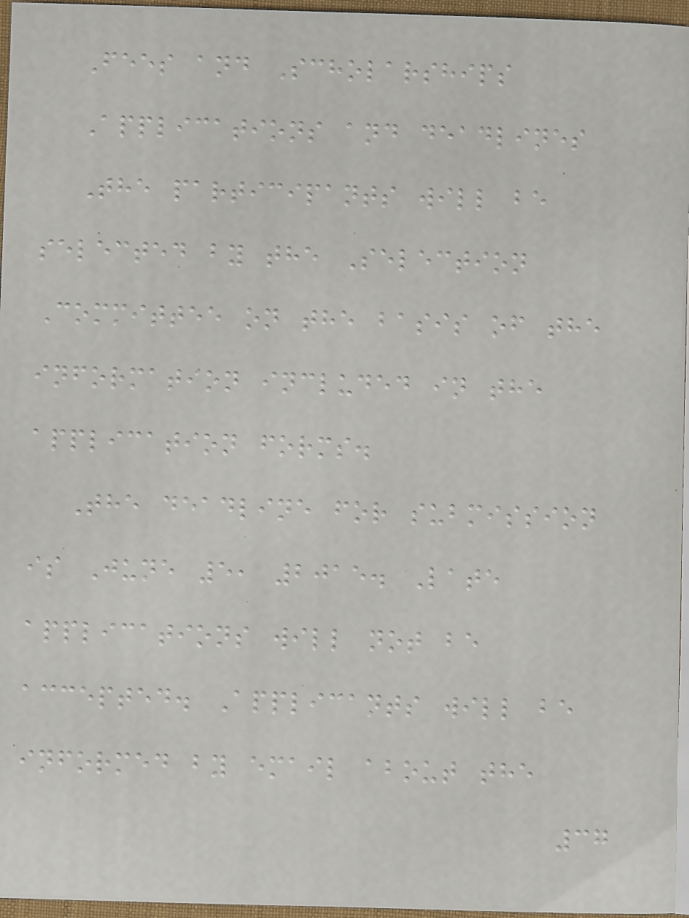Fees and Scholarships
Applications and deadlines
The participants will be
selected by the Selection
Committee on the basis of the
information included in the
application forms.
The deadline for submission
is June 5, 2015. Late
applications will not be
accepted. Applicants will be
informed by email about the
37
